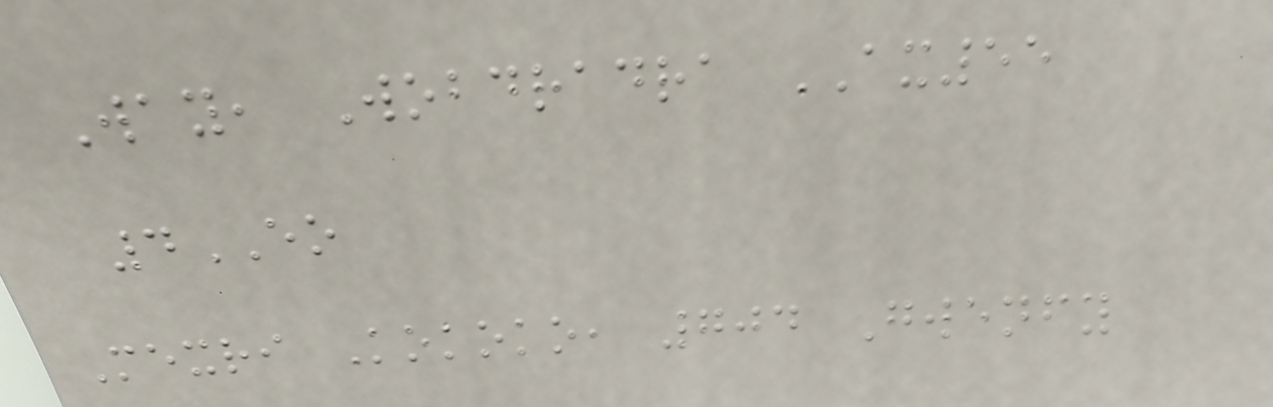Way, Wobdradra AX55
4EO
Mexri Kokoko, 704 Gwenfy
